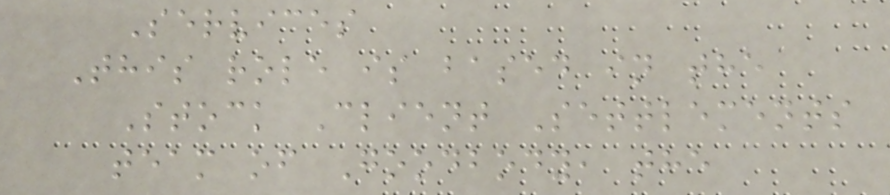Services
This role is based in the
Stock Client Settlements
team of Goodbody, the
